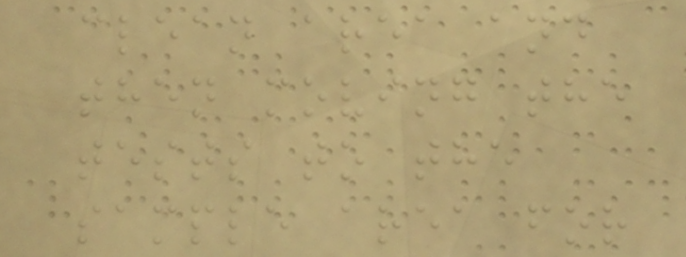clean area and
then moving the
tests to the
sample area for
